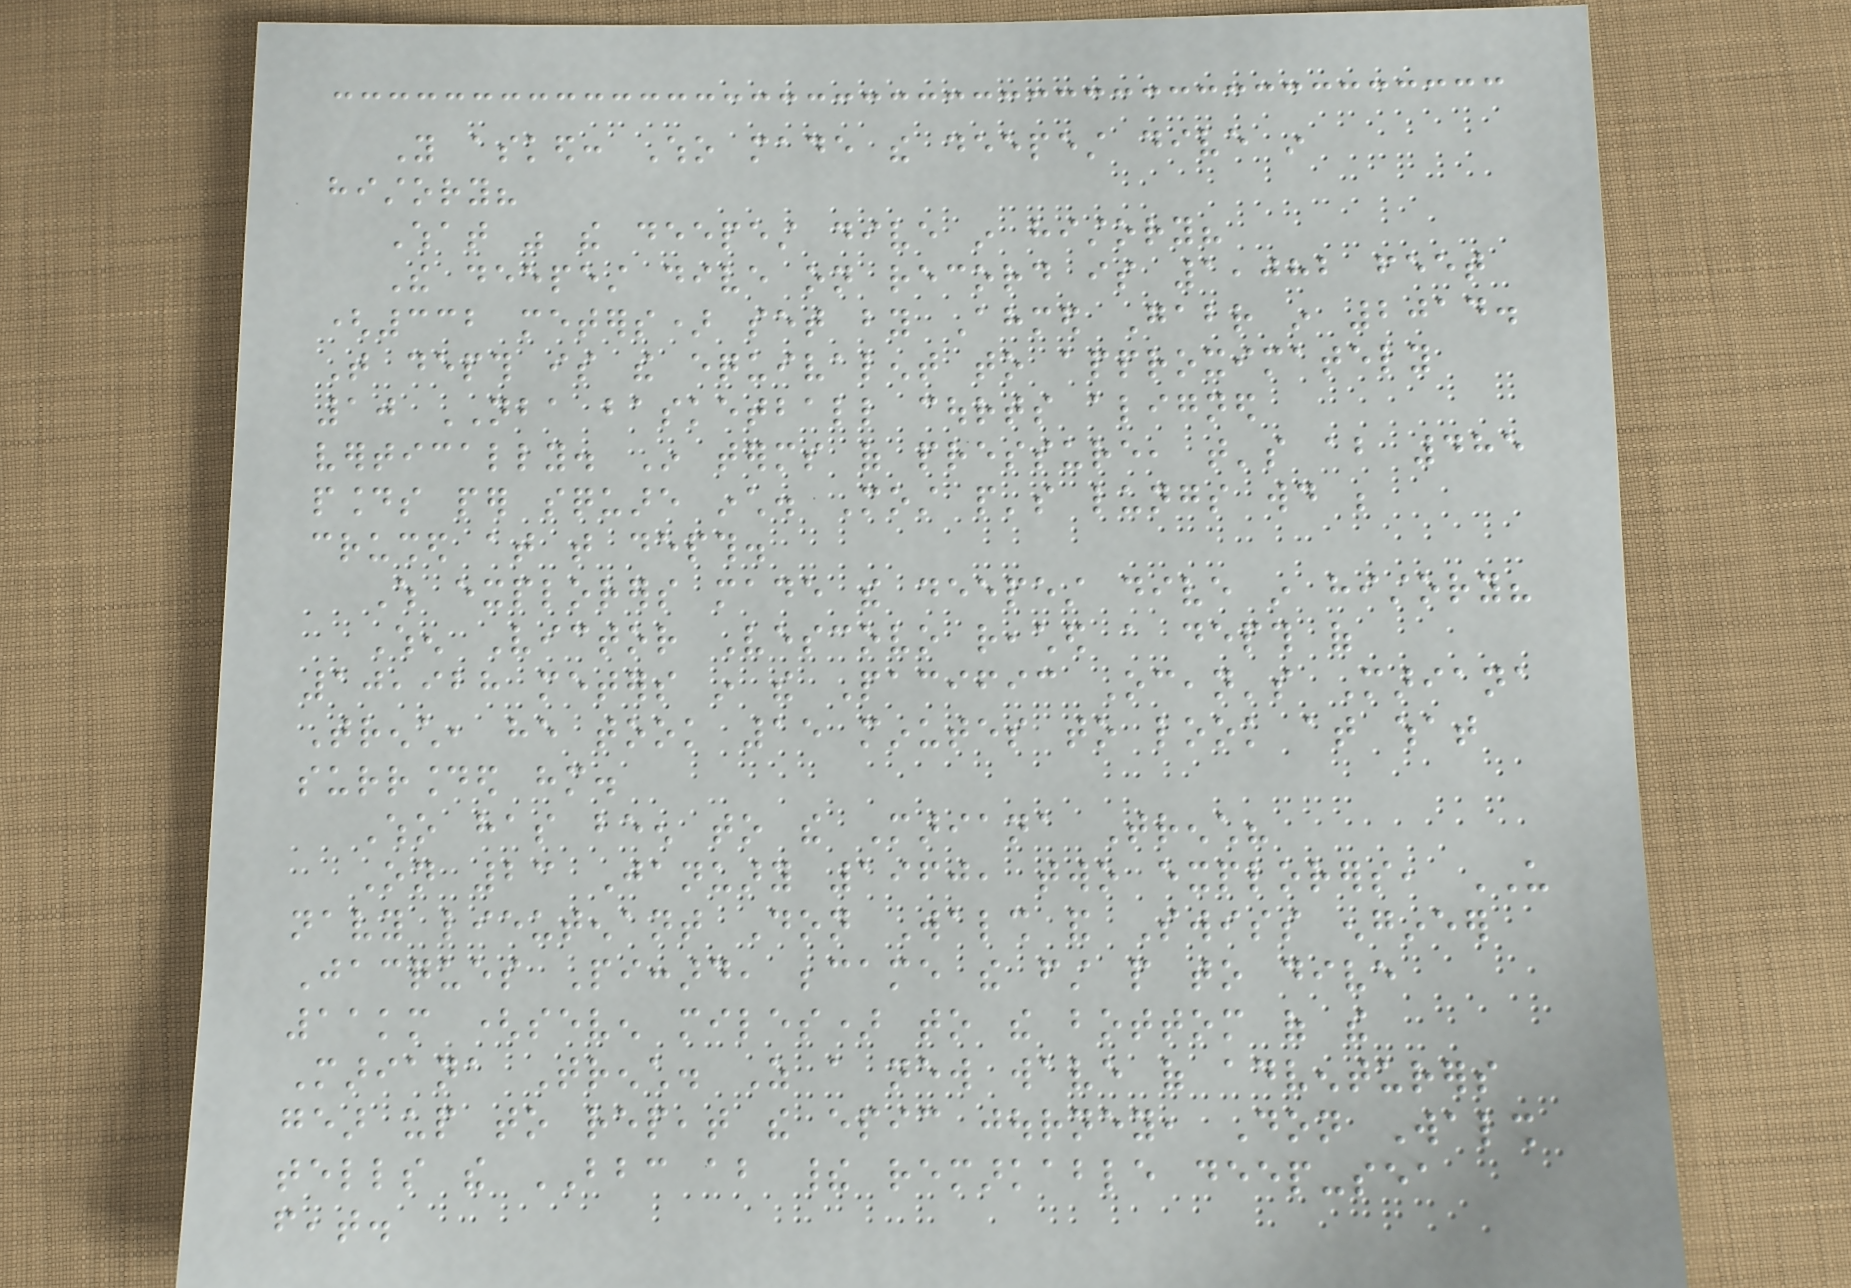You asked: Who made the deepest dive in
history?
What was the deepest dive in history?
The deepest dive on record is 1,082 feet
(332 meters) set by Ahmed Gabr in 2014.
That depth is the equivalent to approximately
10 NBA basketball courts aligned
vertically. In terms of pressure, that's about 485
pounds per square inch. Most people's lungs would be
crushed at that depth.
Which explorers made the deepest dive in history?
When Victor Vescovo reached a depth of
10,928 meters in the Pacific Ocean's Mariana
Trench, he took 15 minutes to look at what
surrounded him.
Who has been to the Mariana Trench?
On 23 January 1960, two explorers, US
navy lieutenant Don Walsh and Swiss engineer
Jacques Piccard, became the first people to dive
11km (seven miles) to the bottom of the
Mariana Trench. As a new wave of adventurers
gear up to repeat the epic journey, Don Walsh
tells the BBC about their remarkable deep-sea
feat.
